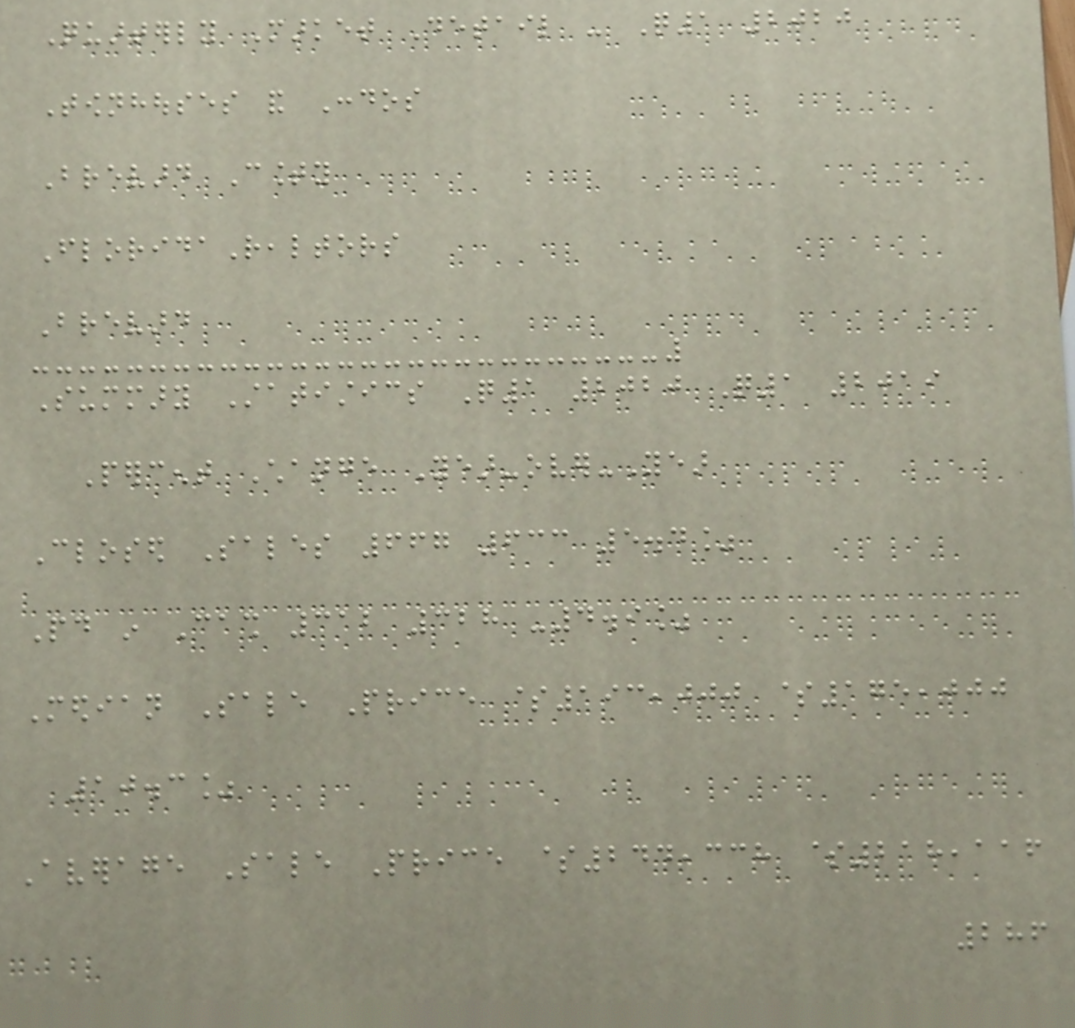Quarterly Market Detail - Q1 2020
Townhouses and Condos
Brevard County
FloridaRealtors
Brevard
Summary Statistics Q1 2020 Q1 2019
Percent Change Year-over-Year
Closed Sales 667 633 5.4%
Paid in Cash 312 328 -4.9%
Median Sale Price $193,000 $175,000
10.3%
Average Sale Price $244,338 $218,116
286
